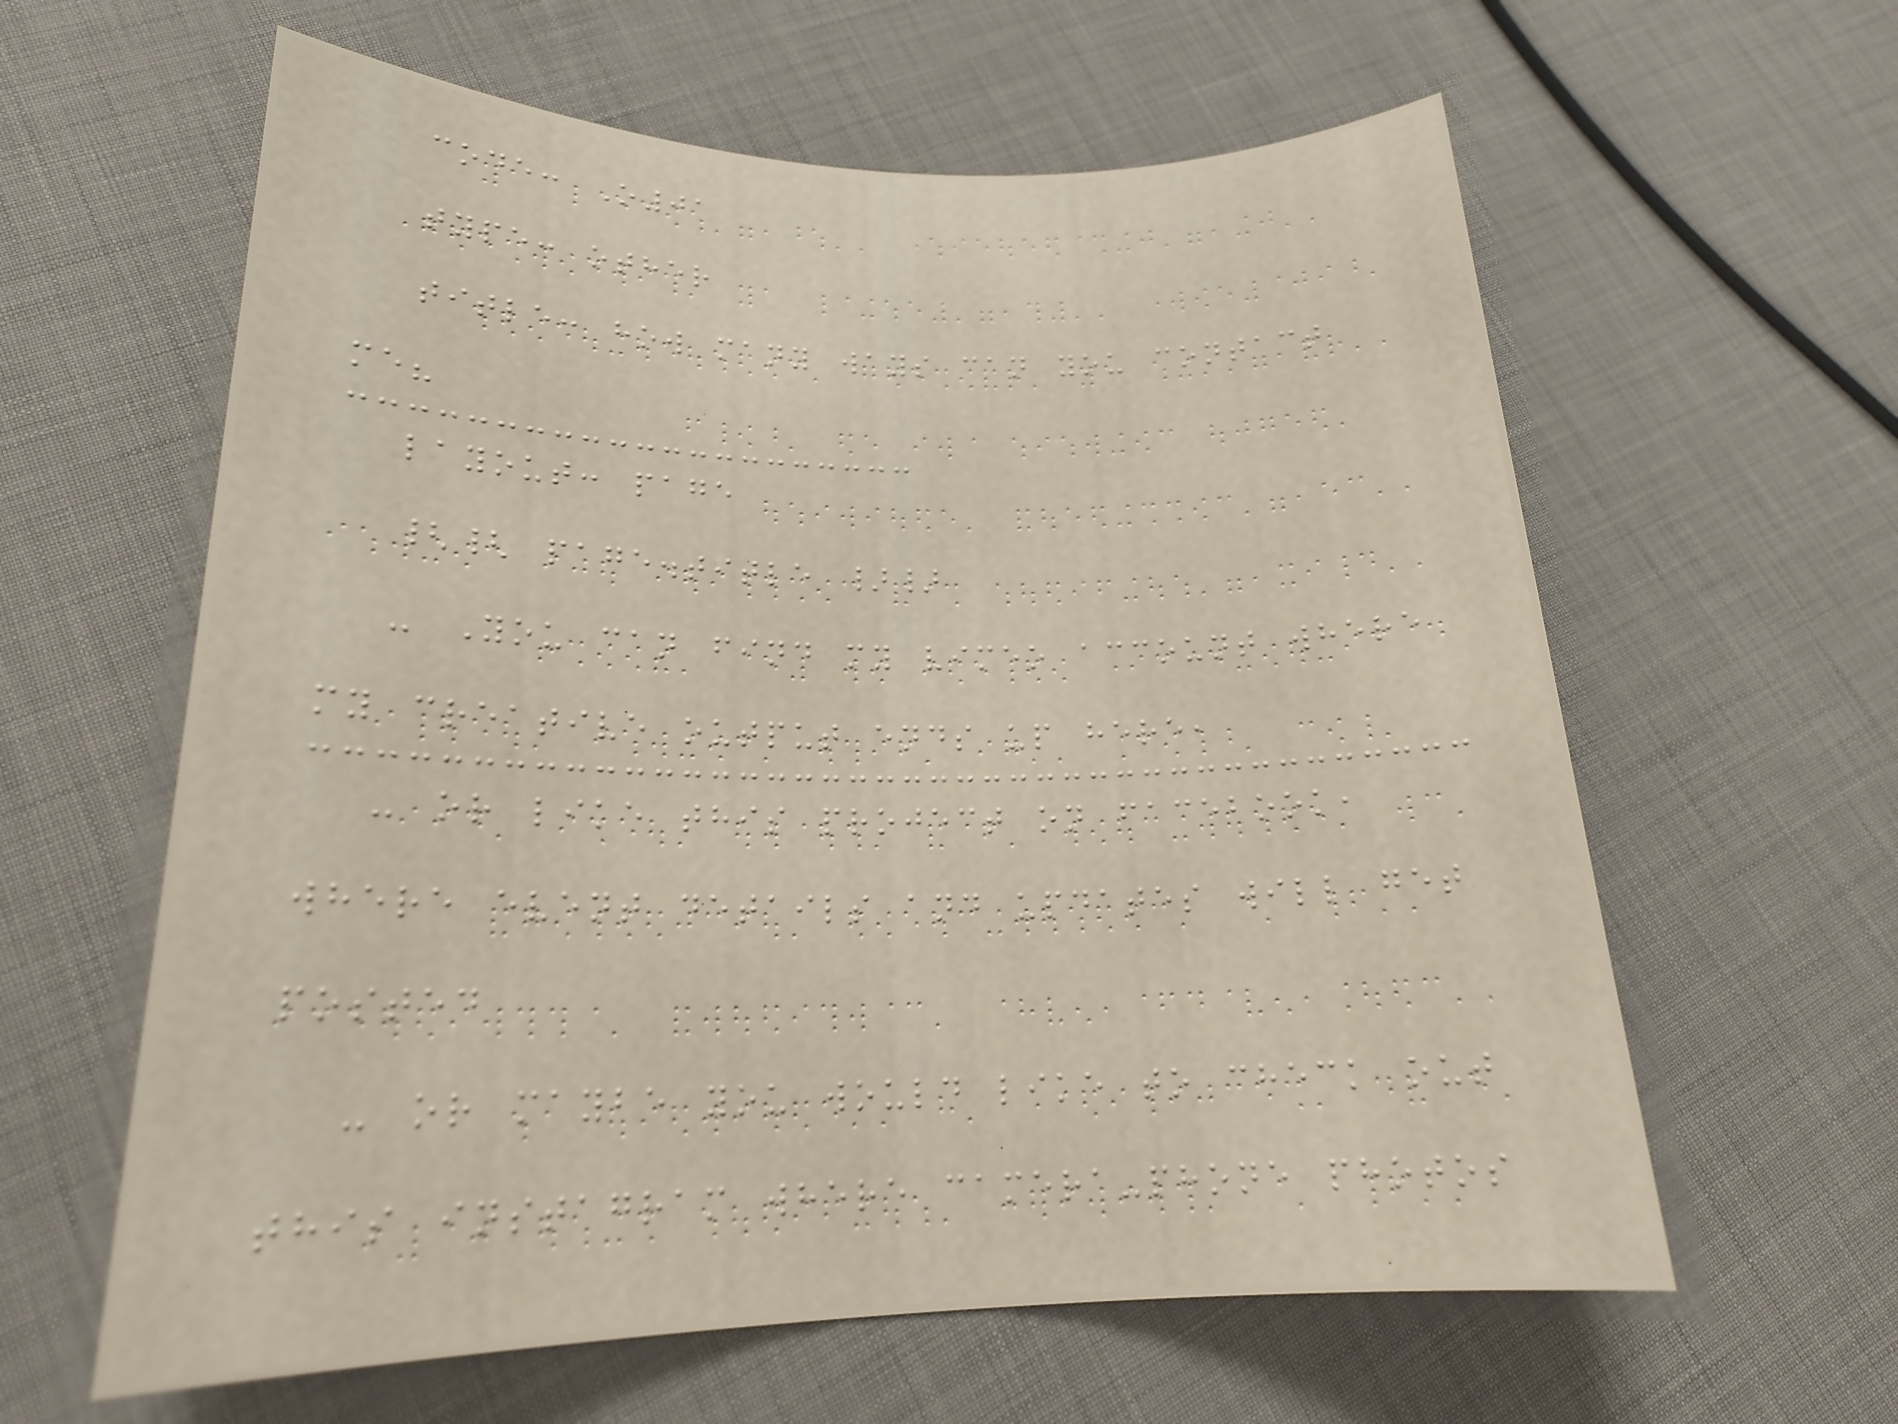code: O01
type: other
title: how many ways can you contact
me?
layout: page
{{ page.title }}
- You can find my vimeo account where
my creative output ends up here,
- or like this project on facebook,
where event details and updates will get
posted
- or maybe you would like to check out
this instagram where camera-phone photos
